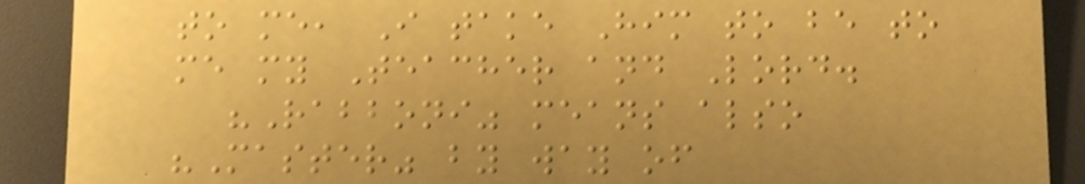to me, I take Him to be to
me my Teacher and Lord.
"Rabboni" means also
"Master" by way of
